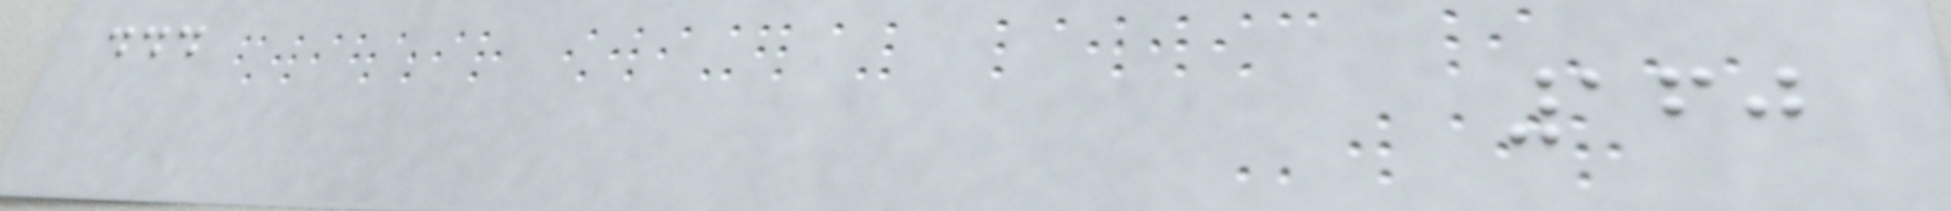...
160
